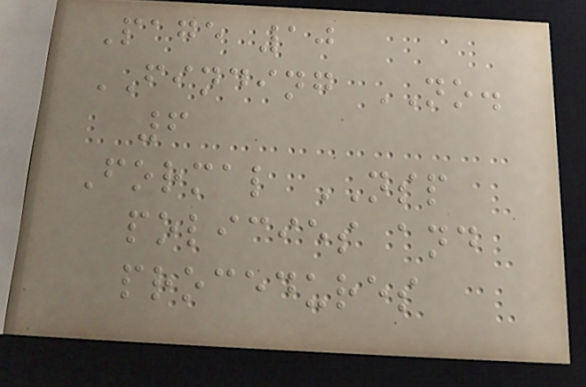Page 10
FINDING NO.
6
Formal NSP
policies and
procedures
